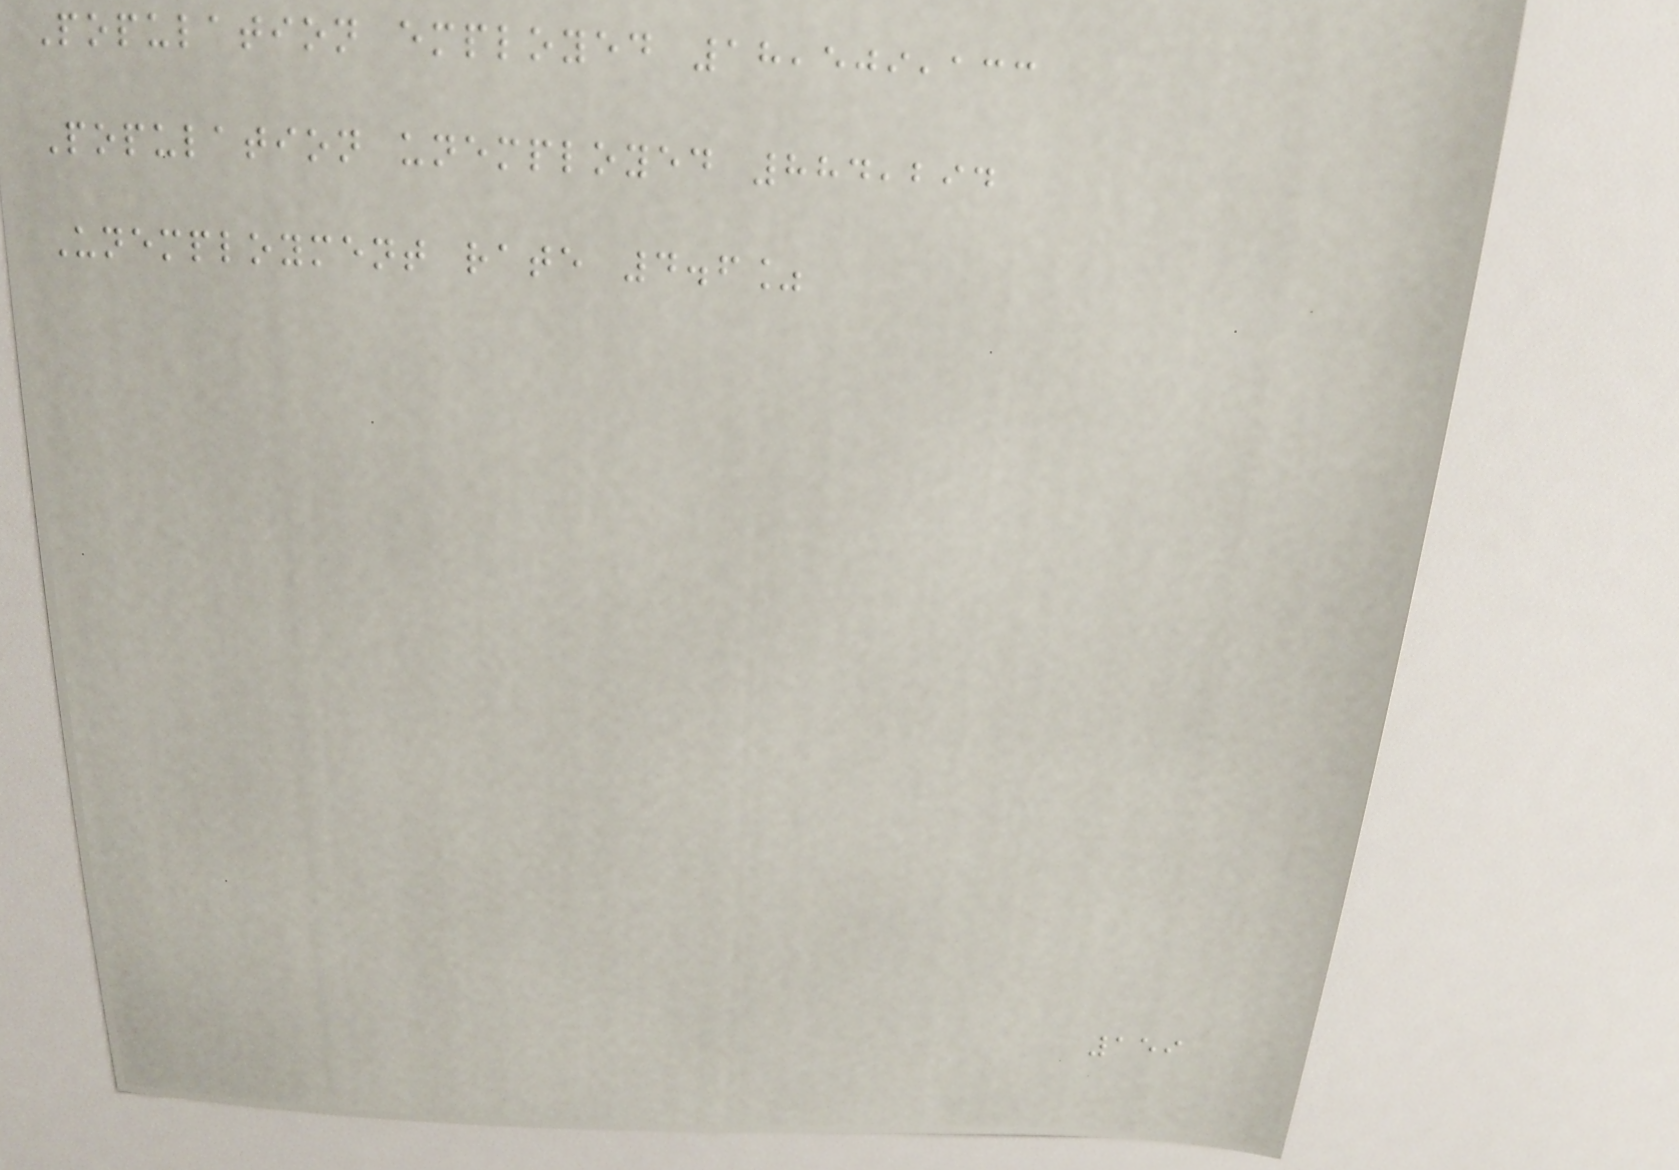Population employed 18,509,133
Population unemployed 884,294
Unemployment rate 4.6%
159
